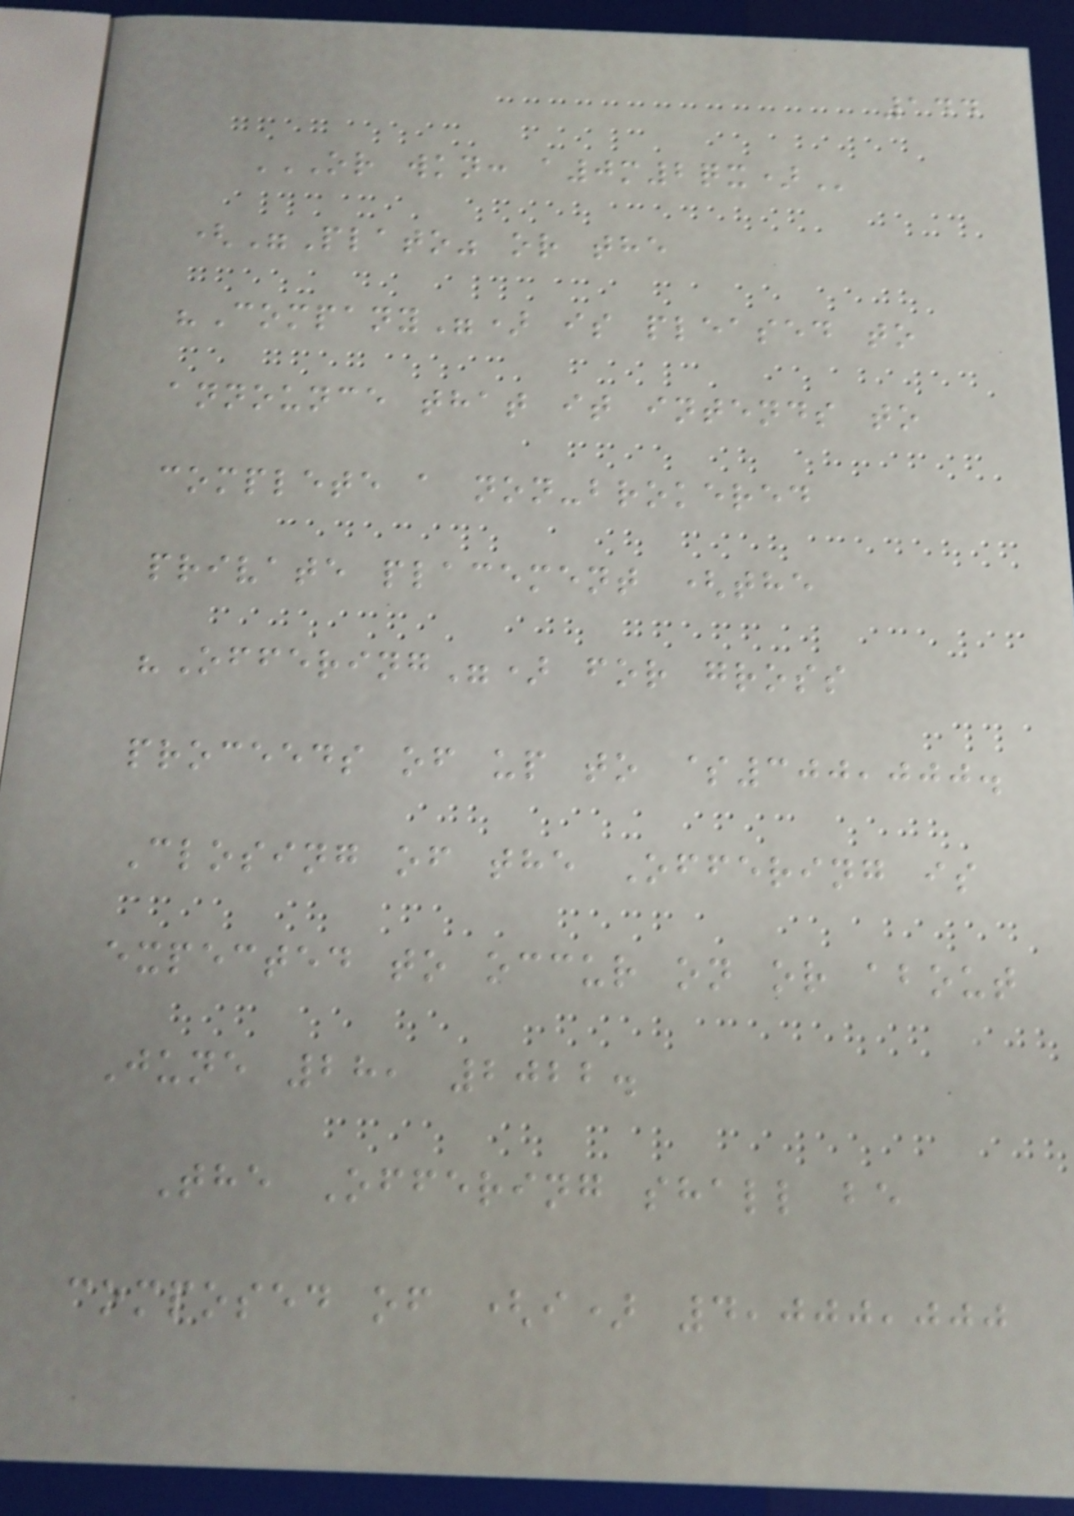144
OR WKN: A0M2QX)
("Plato" or the
"Company") is pleased to
announce that it intends to
complete a non-brokered
private placement (the
"Offering") for gross
proceeds of up to $300,000.
Closing of the Offering is
expected to occur on or about
June 28, 2022.
The Offering shall be
composed of (i) 4,000,000
